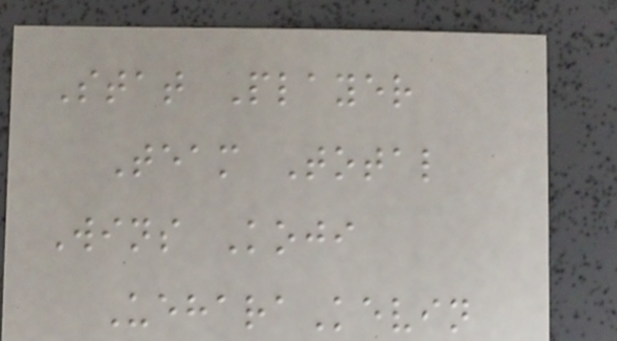Stat Player
Team Total
Wins Koji
UeharaKevin
